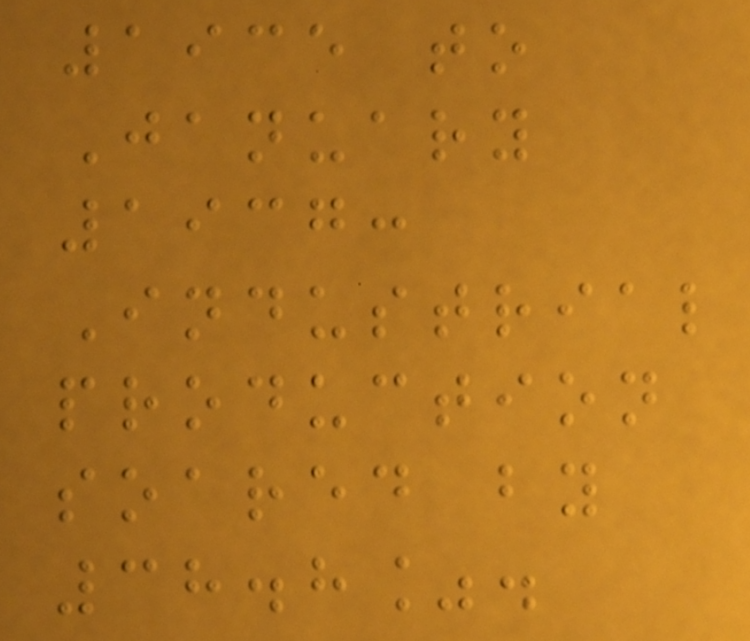1935 to
January
1937:
Industrial
production
soared by
38.8%.
